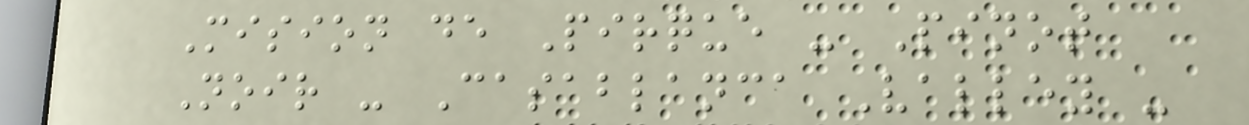Mision de Pirque - Pinot
Noir - Casablanca Valley -
